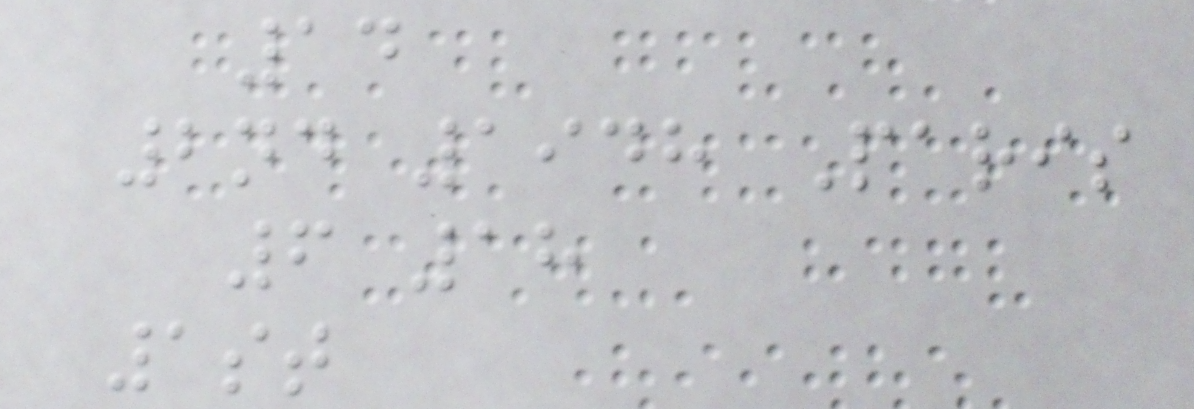14
2nd 1948 Paris
6 18
1st
